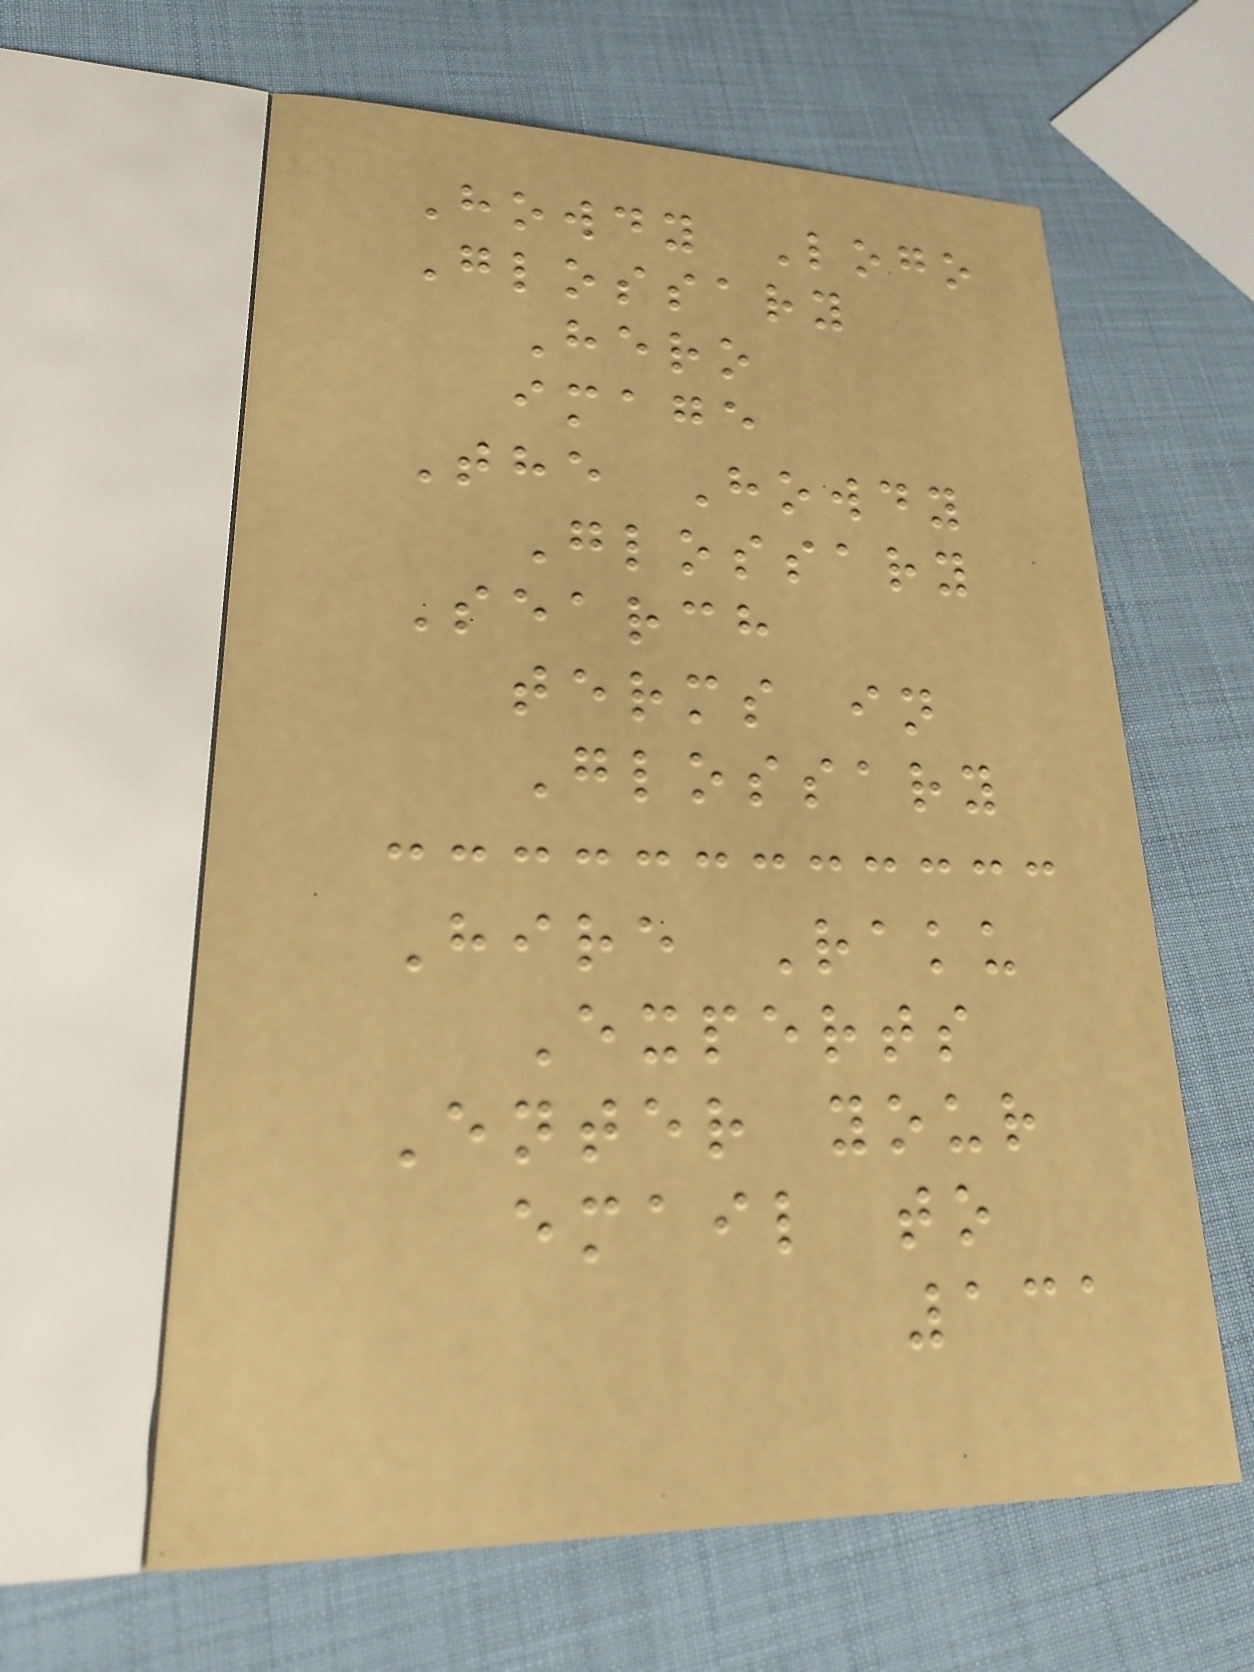Howdy Logo
Glossary
Hero
image
The Howdy
Glossary
Search
terms in
Glossary
Hire Raku
Experts
Enter your
email to
131
